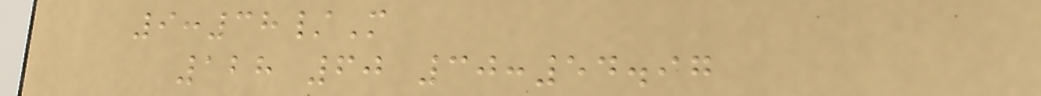9:38/M
128 60 30:54.97
